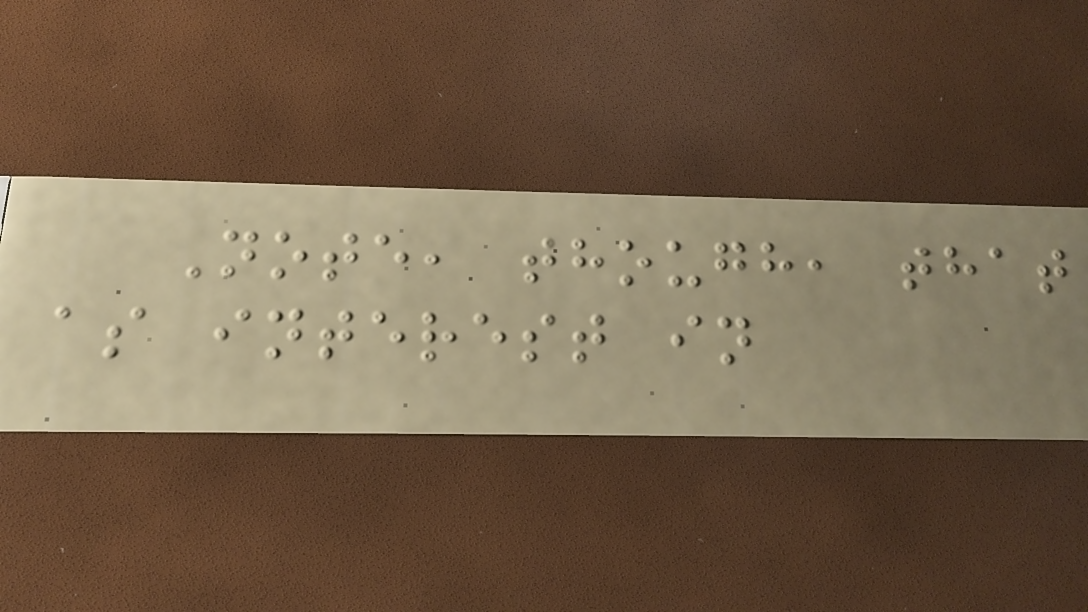Note, though, that
as interest in
